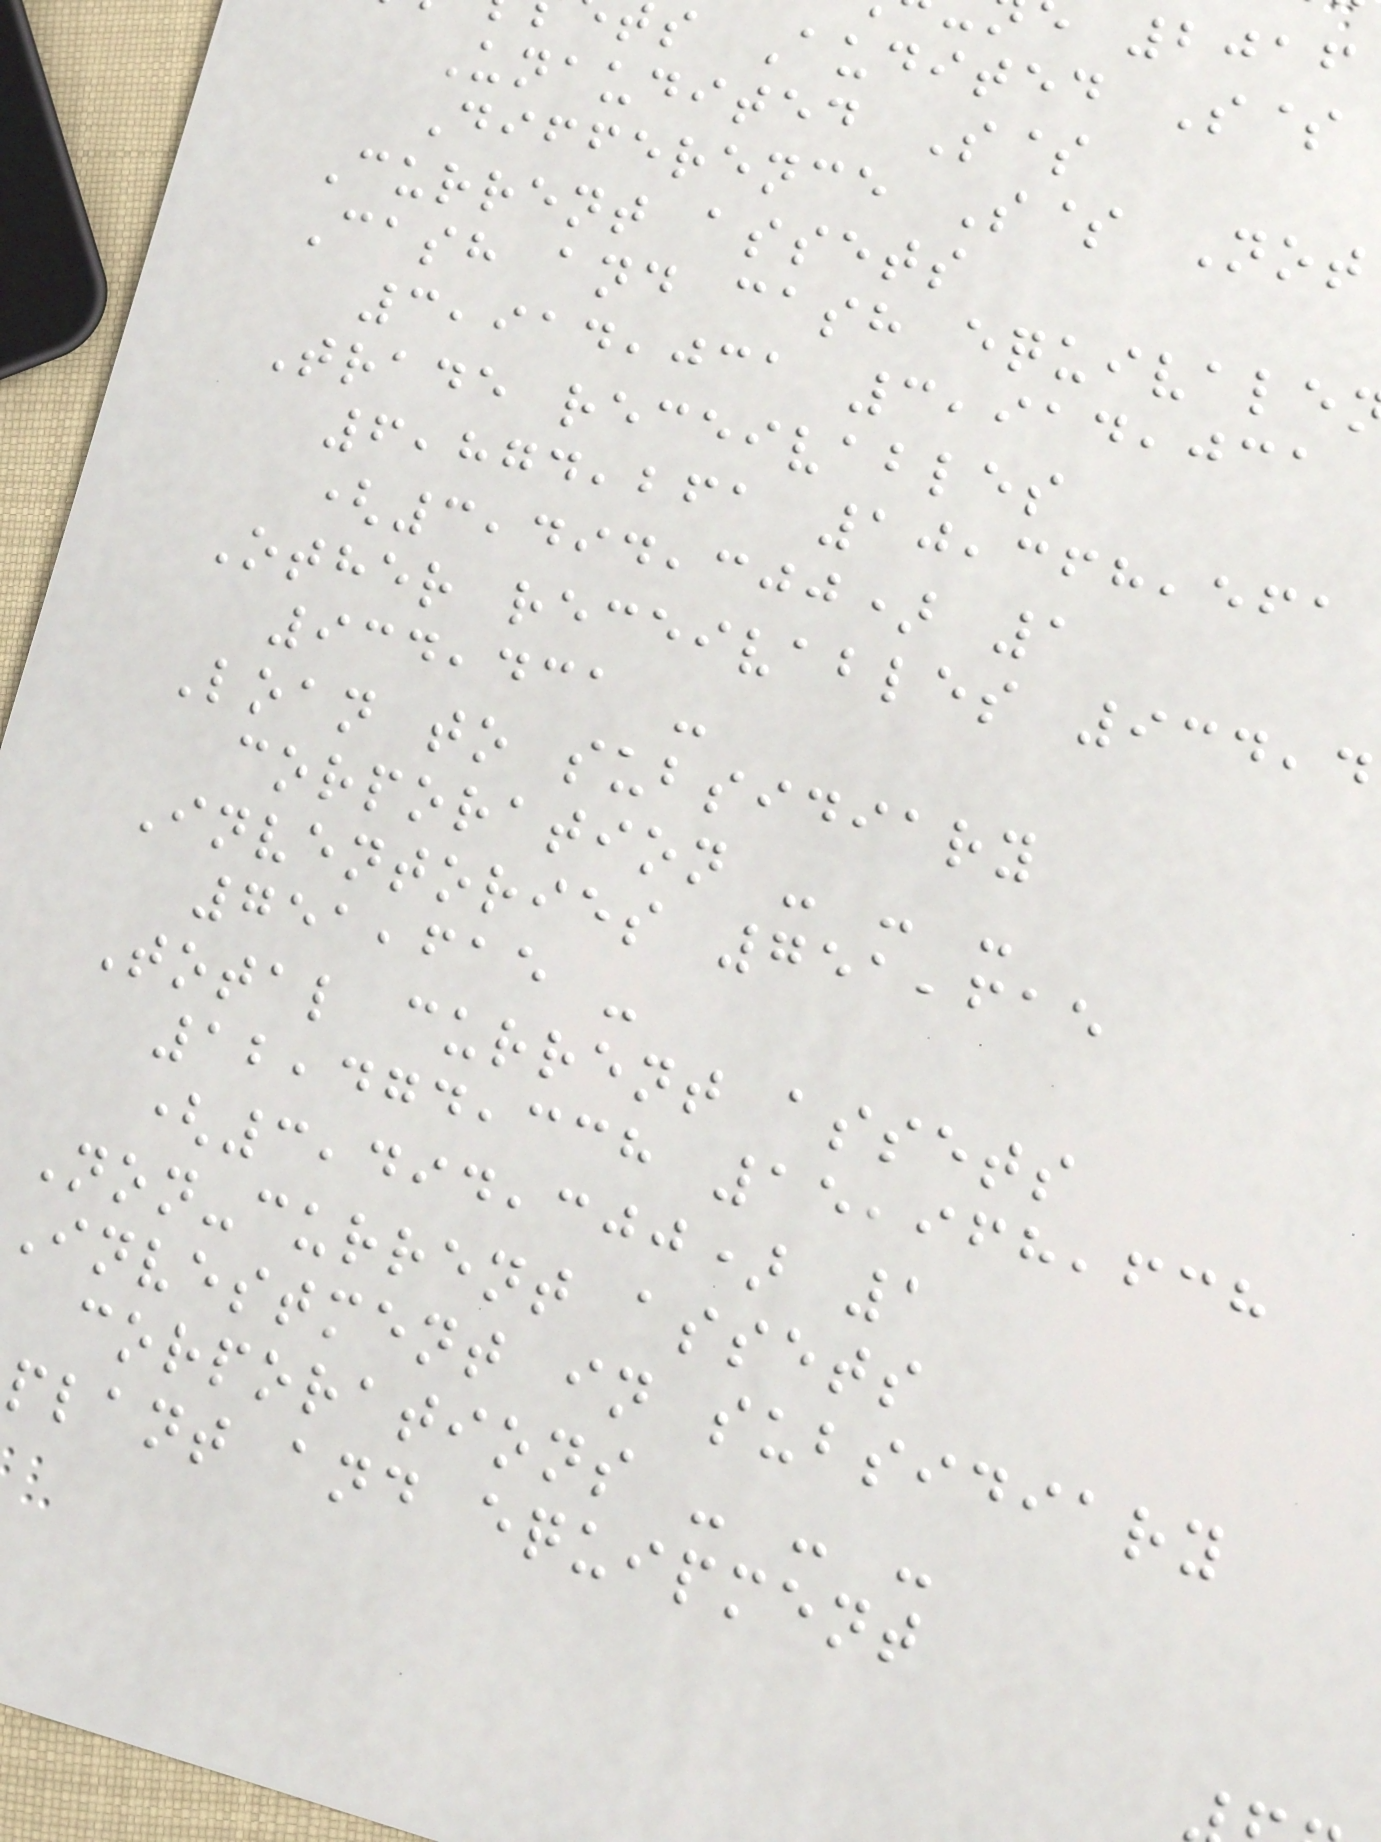s Audited S$
Unaudited S$
Difference S$ Not
Current assets
Cash and cash equivale
3,914,031 3,914,031
Trade receivables
6,874,261 10,368,561
(3,494,300) 1
Other receivables 934,4
934,431 -
Loan to subsidiary
corporation - - -
Inventories 751,615
751,615 -
Total current assets
12,474,338 15,968,638
(3,494,300) 1
Non-current assets
Investment in subsidiary
corporations - - -
plant and equipment
